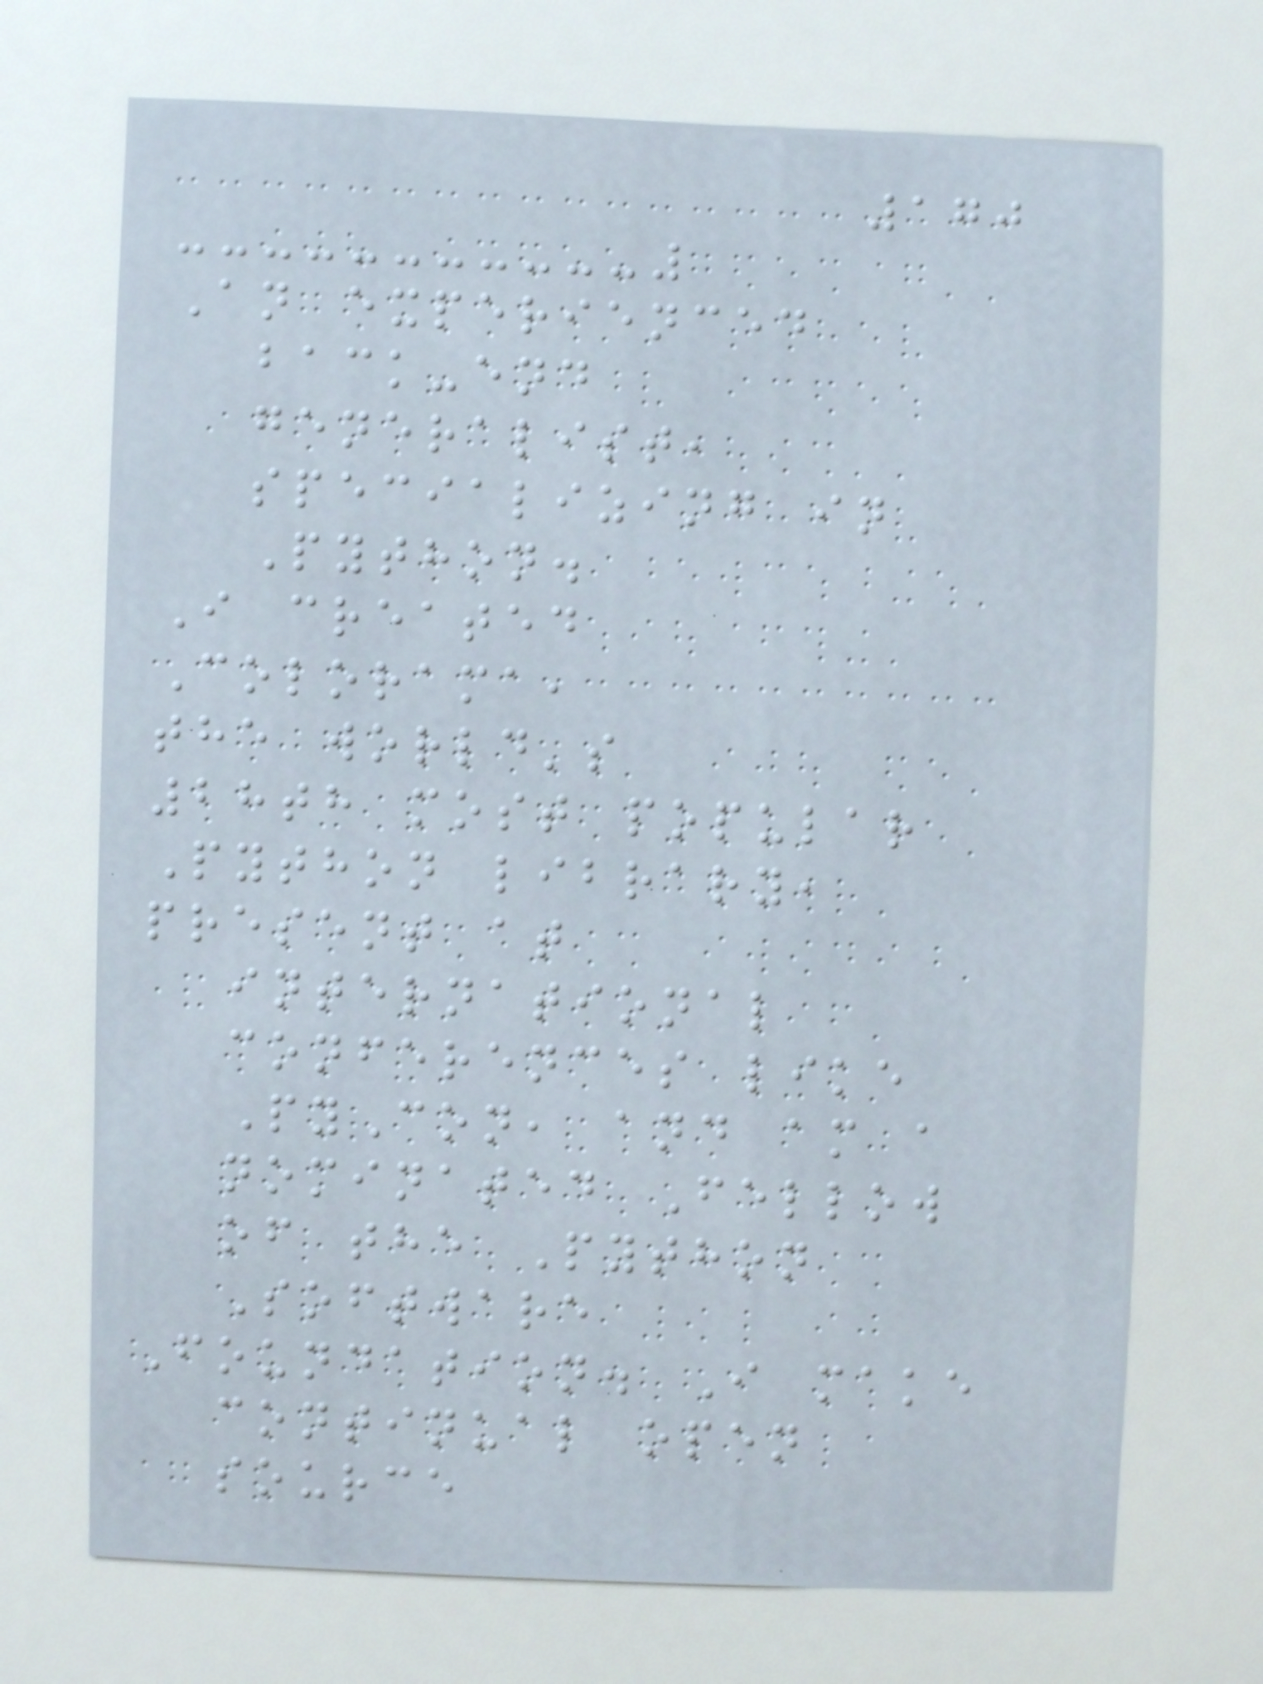170
An experienced
back-end
generalist,
specializing in
Python.
I created
Colorama,
the world's
28th most popular
Python library,
present at
international
conferences like
PyCon, and am a
nominated Fellow
of the Python
Software
Foundation. I make
continual open
source
